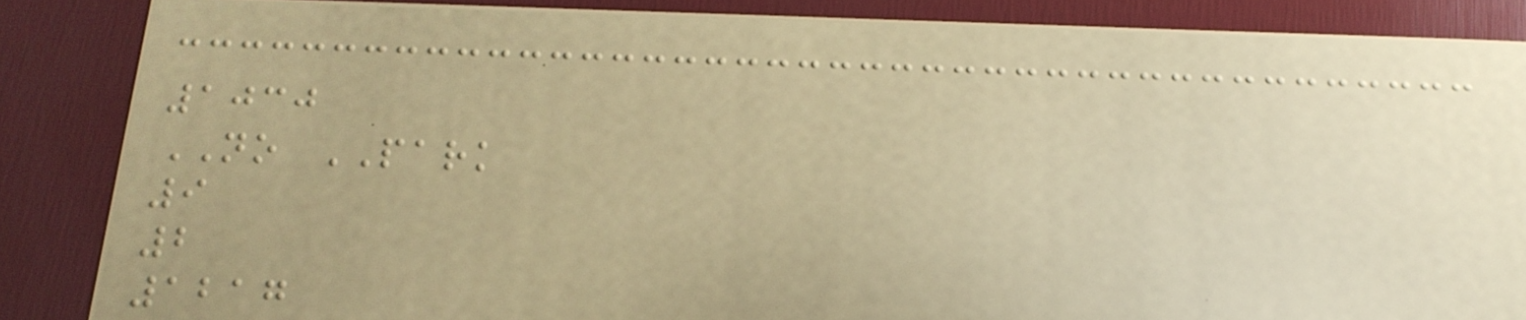1030
NO PARK
9
2
1217
